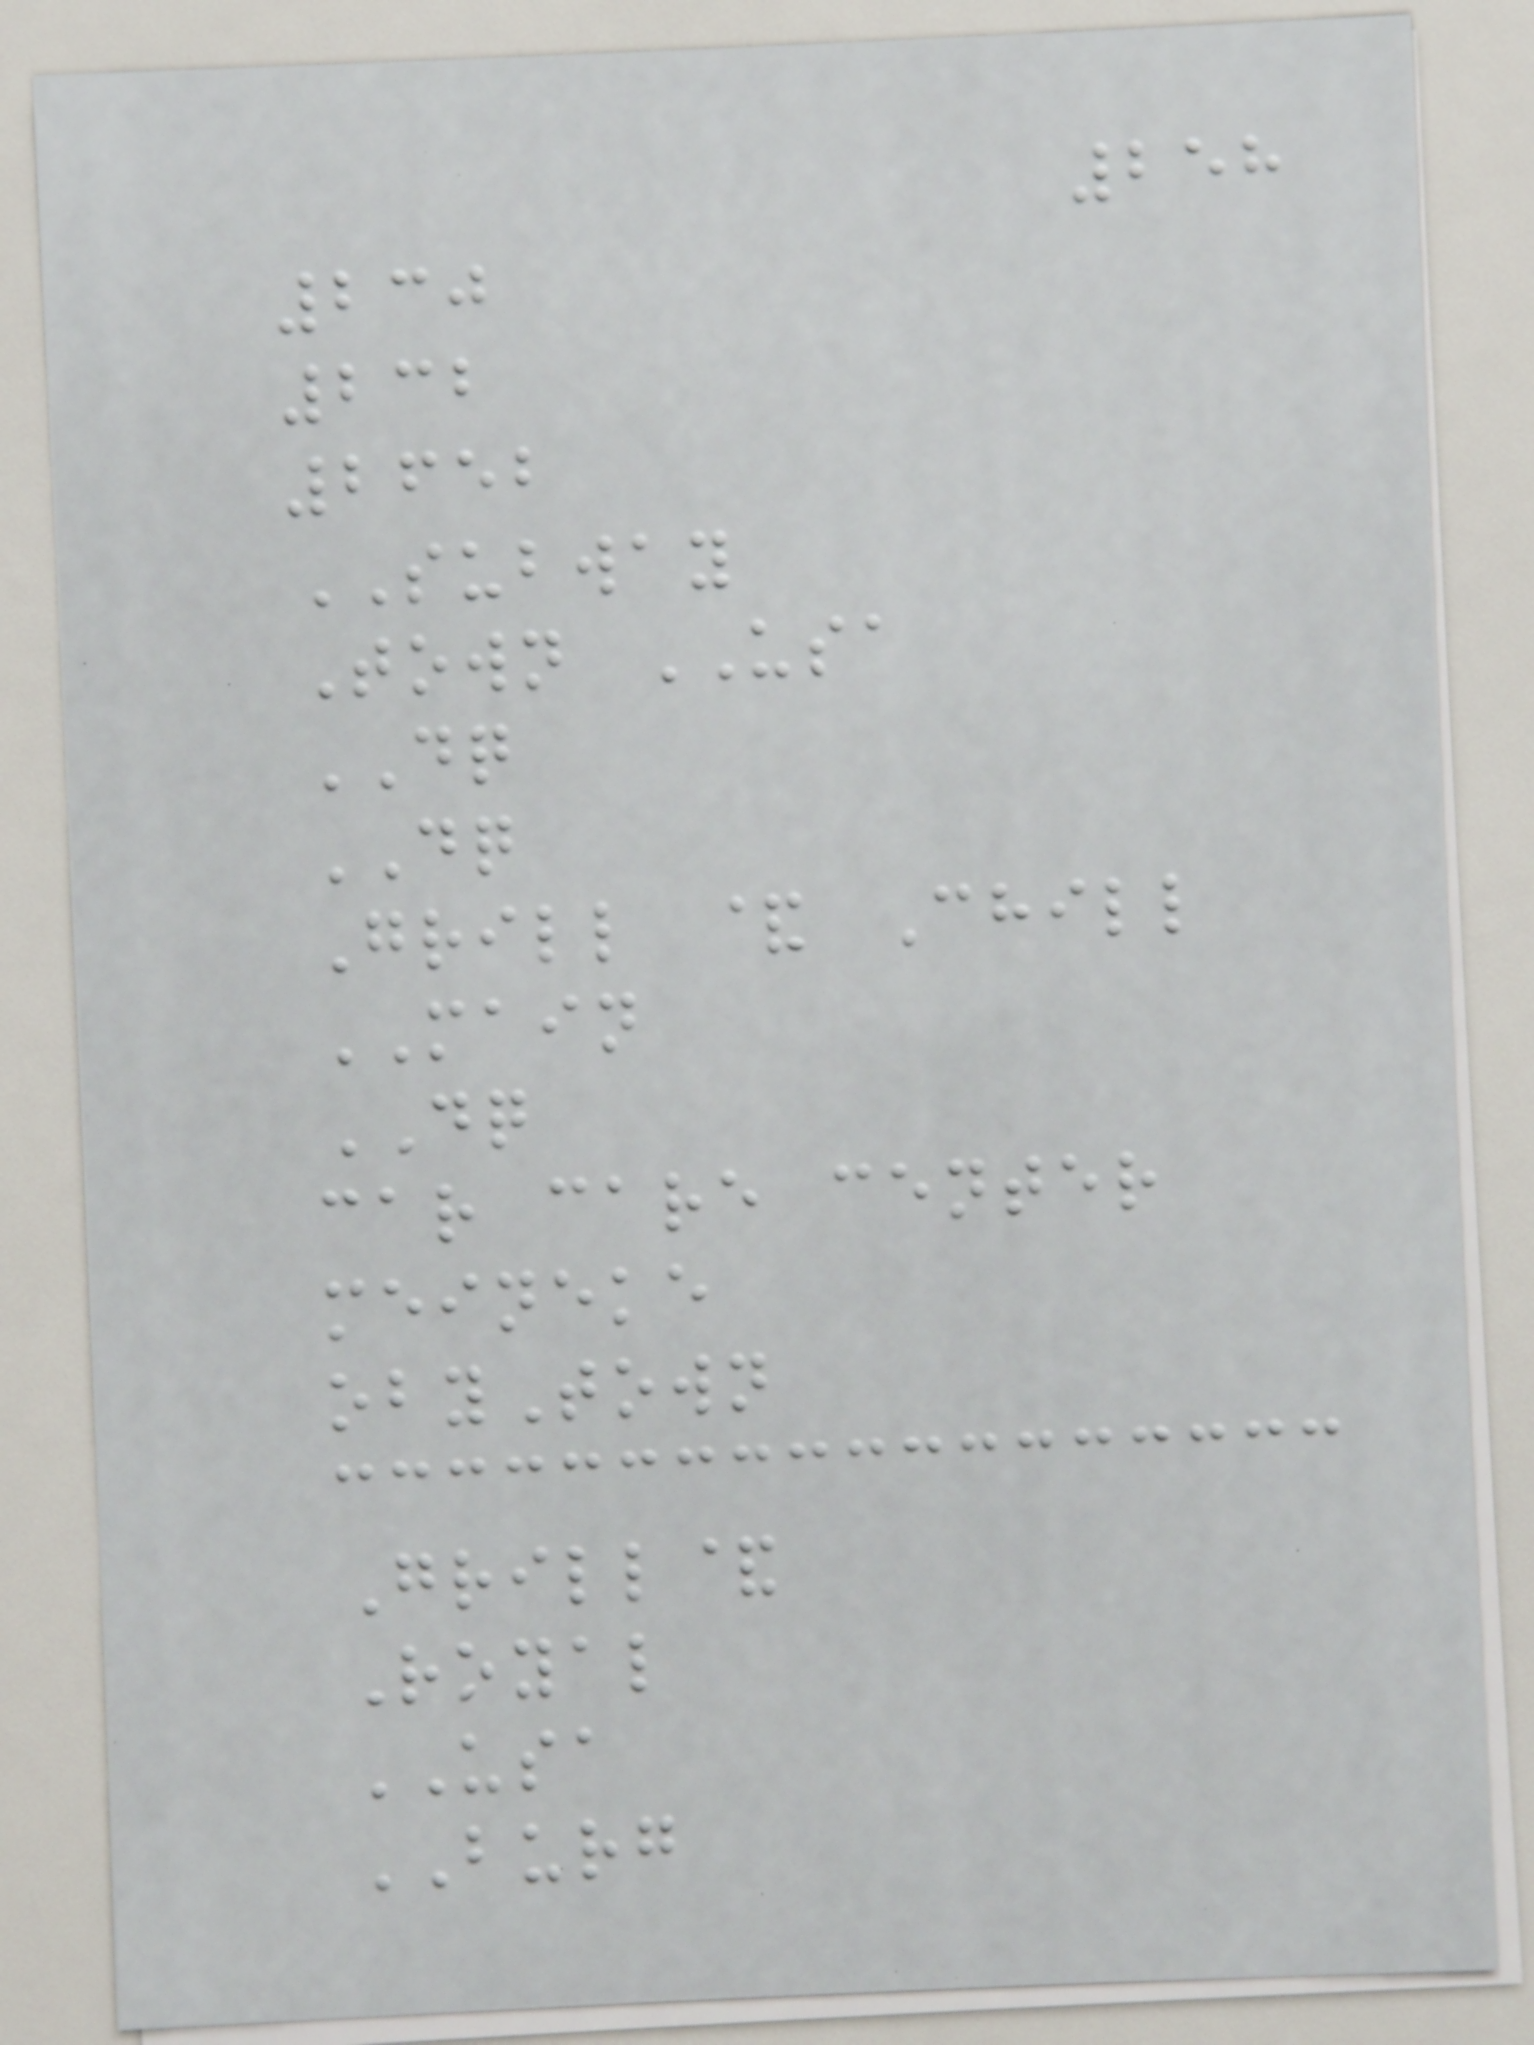258
230
232
2652
SUBWAY
Town USA
DQ
DQ
Grill & Chill
MAIN
DQ
car care center
meineke
obyTown
Grill&
Royal
USA
BURG
